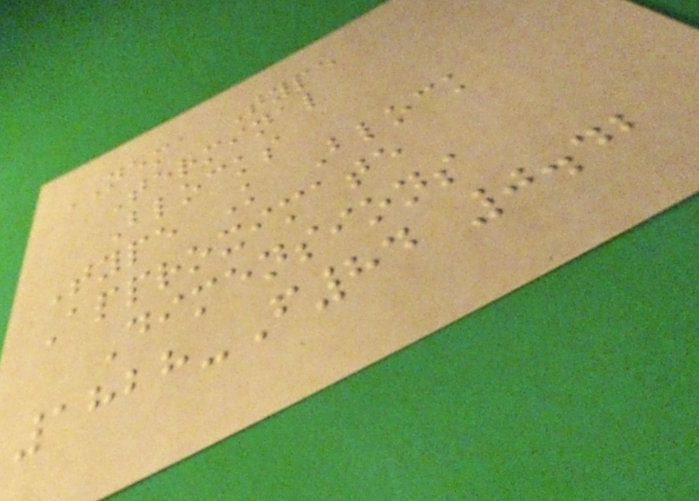NEMA Type
Terminal
Blocks
Type K Block
Approximate
Dimensions
1828-F84 0.42
